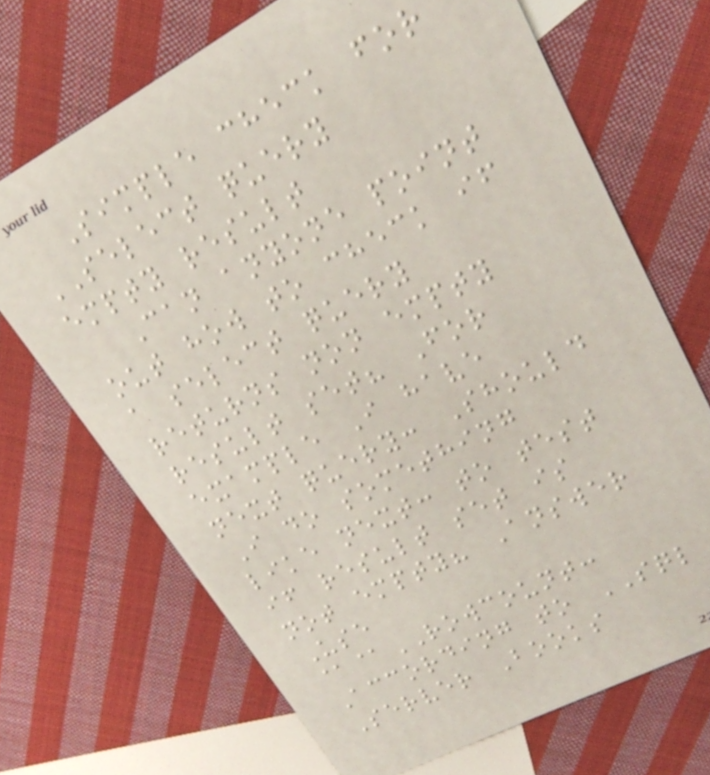Simple check for
SELECT query
empty result
Can anyone point
out how to check if
a select query
returns non empty
result set? For
example I have
next query: Should
I do something
like next: to test
if result set is
not empty? Answer
Use
@@ROWCOUNT:
According to SQL
Server Books
